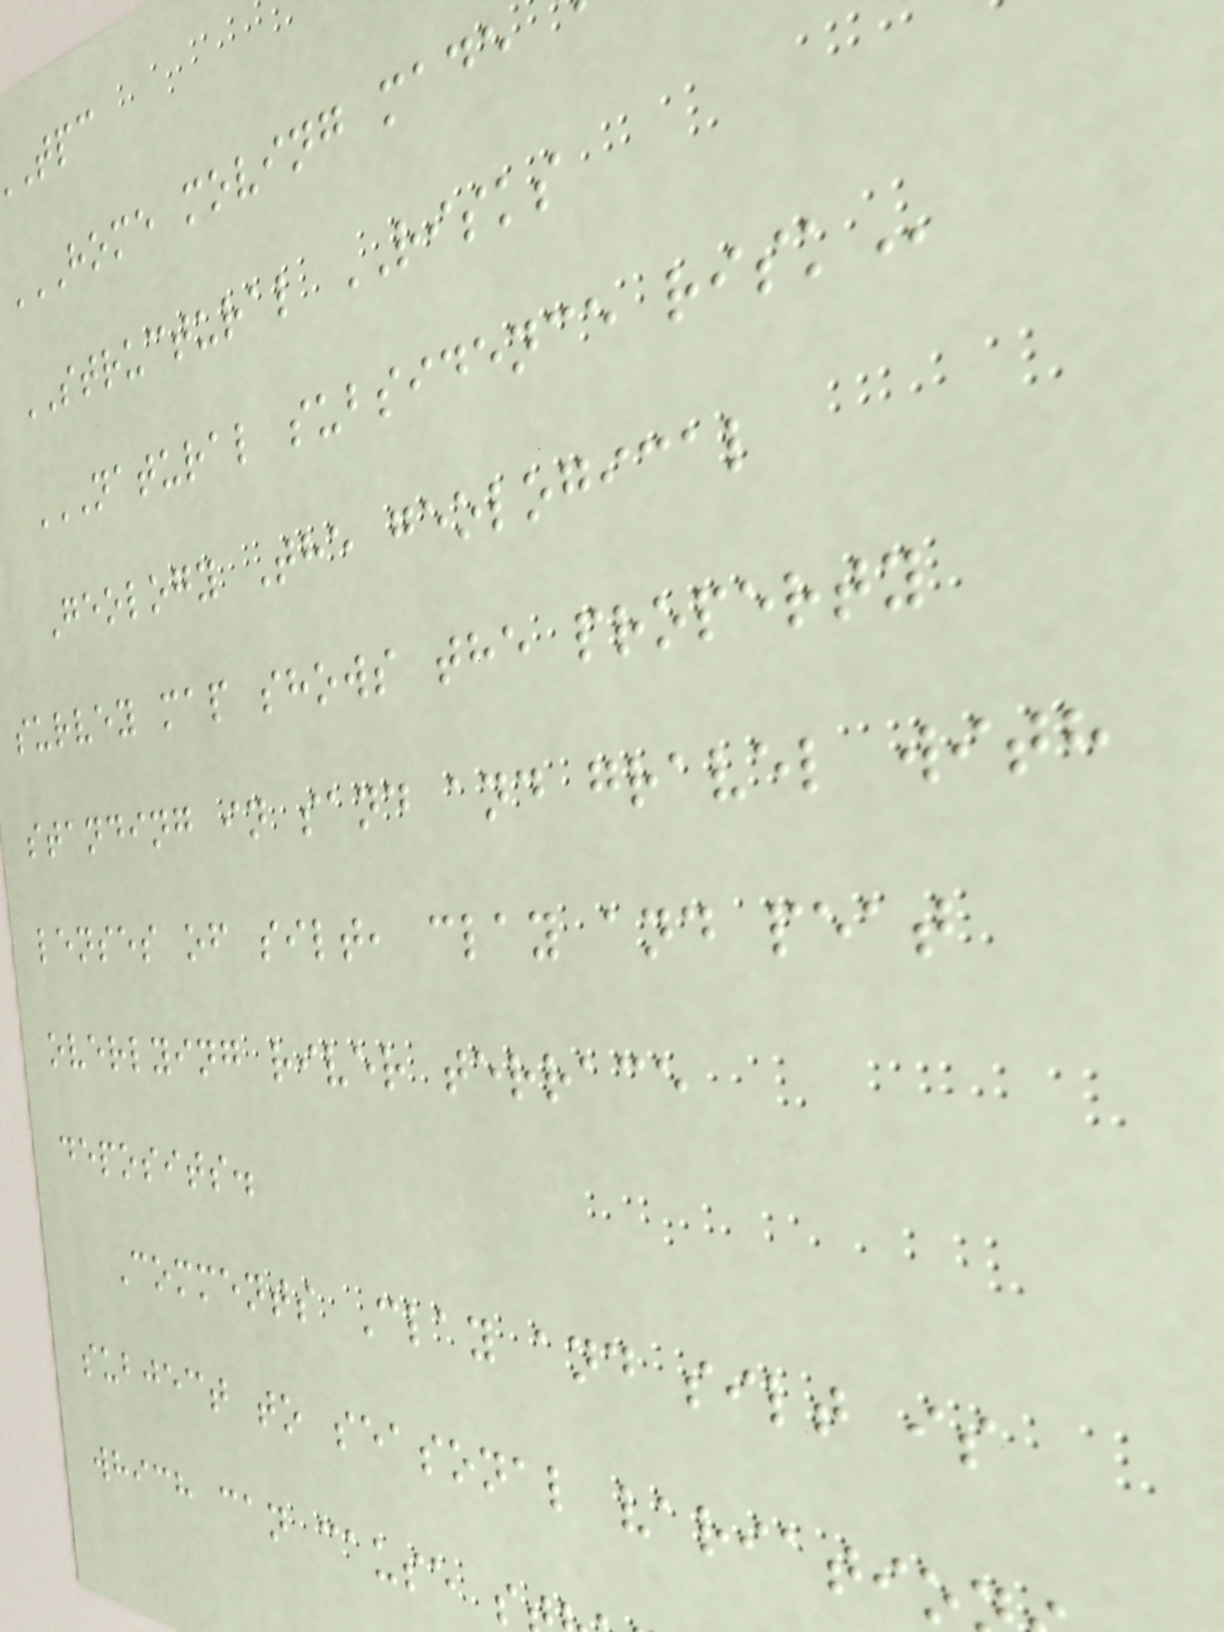STRUCTURAL RISKS
NATURAL SUBSIDENCE RISK
Geology The geological
survey map shows the property
standing in sand and gravel with
lenses of silt, clay and peat
overlying river terrace
deposits.
Comments Clay and silt is
subject to seasonal variatio
which can cause s
